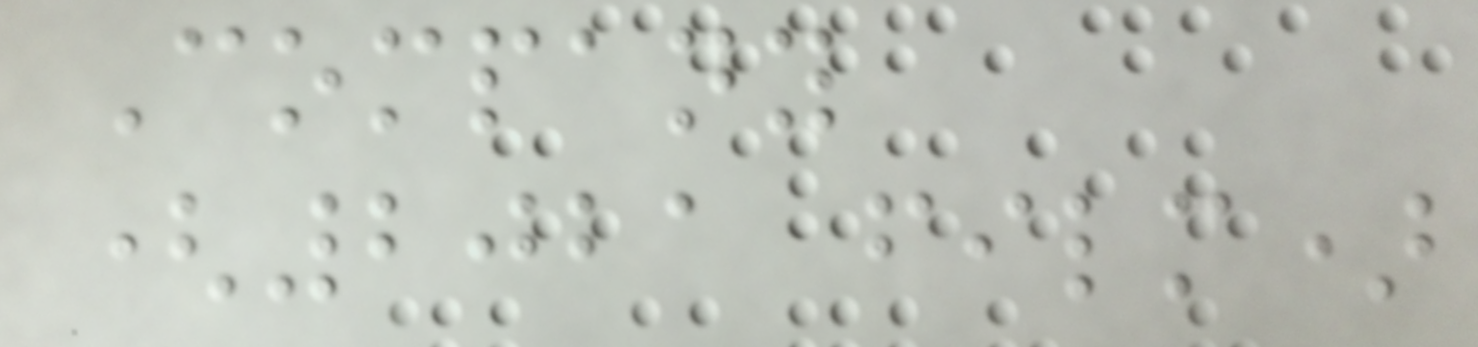Company
(2021 film)
